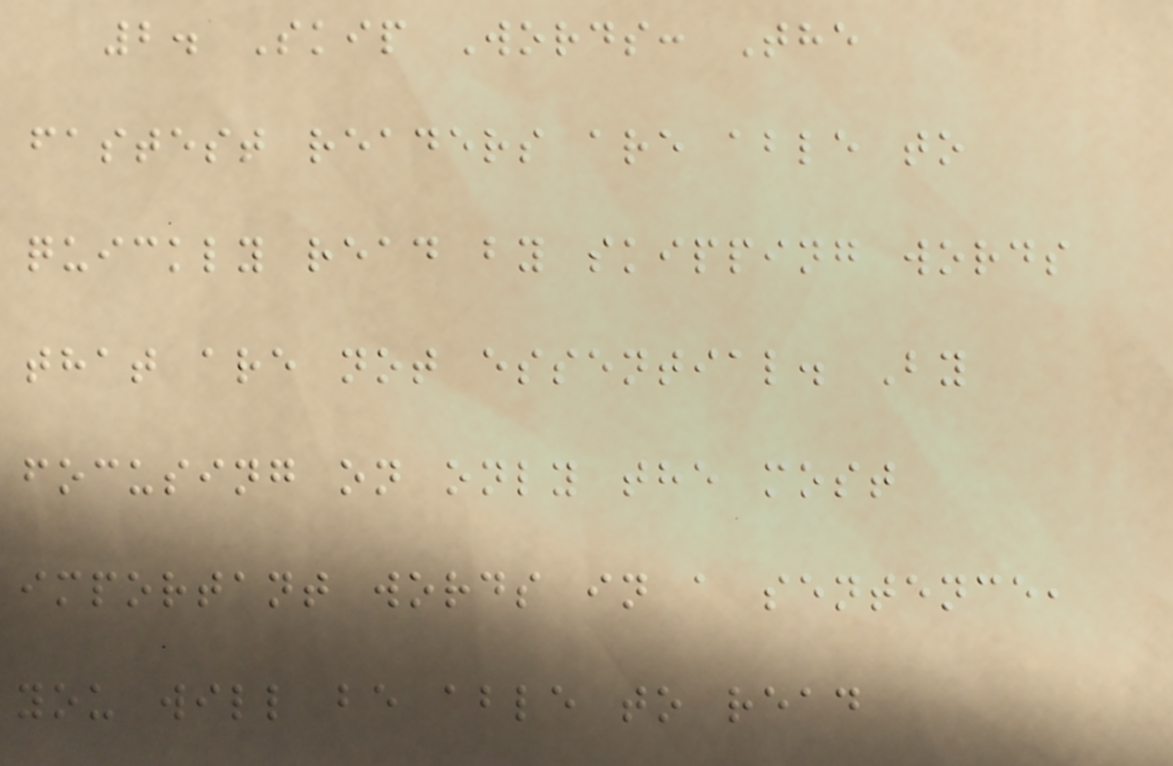2. Skip Words: The
fastest readers are able to
quickly read by skipping words
that are not essential. By
focusing on only the most
important words in a sentence,
you will be able to read
